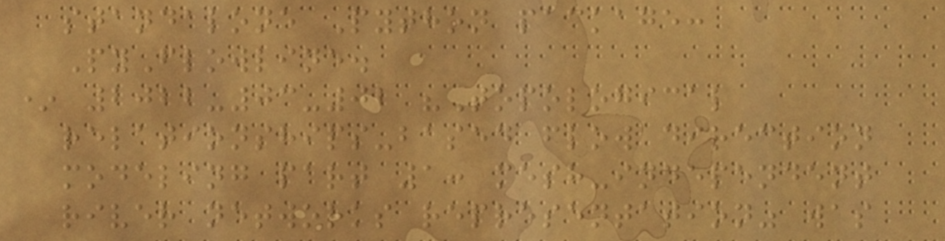standalone Python package:
PyFlowline.
* 2022-03-02 "Topological
relationships-based flow direction
modeling part 1: mesh-independent
river networks representation" was
